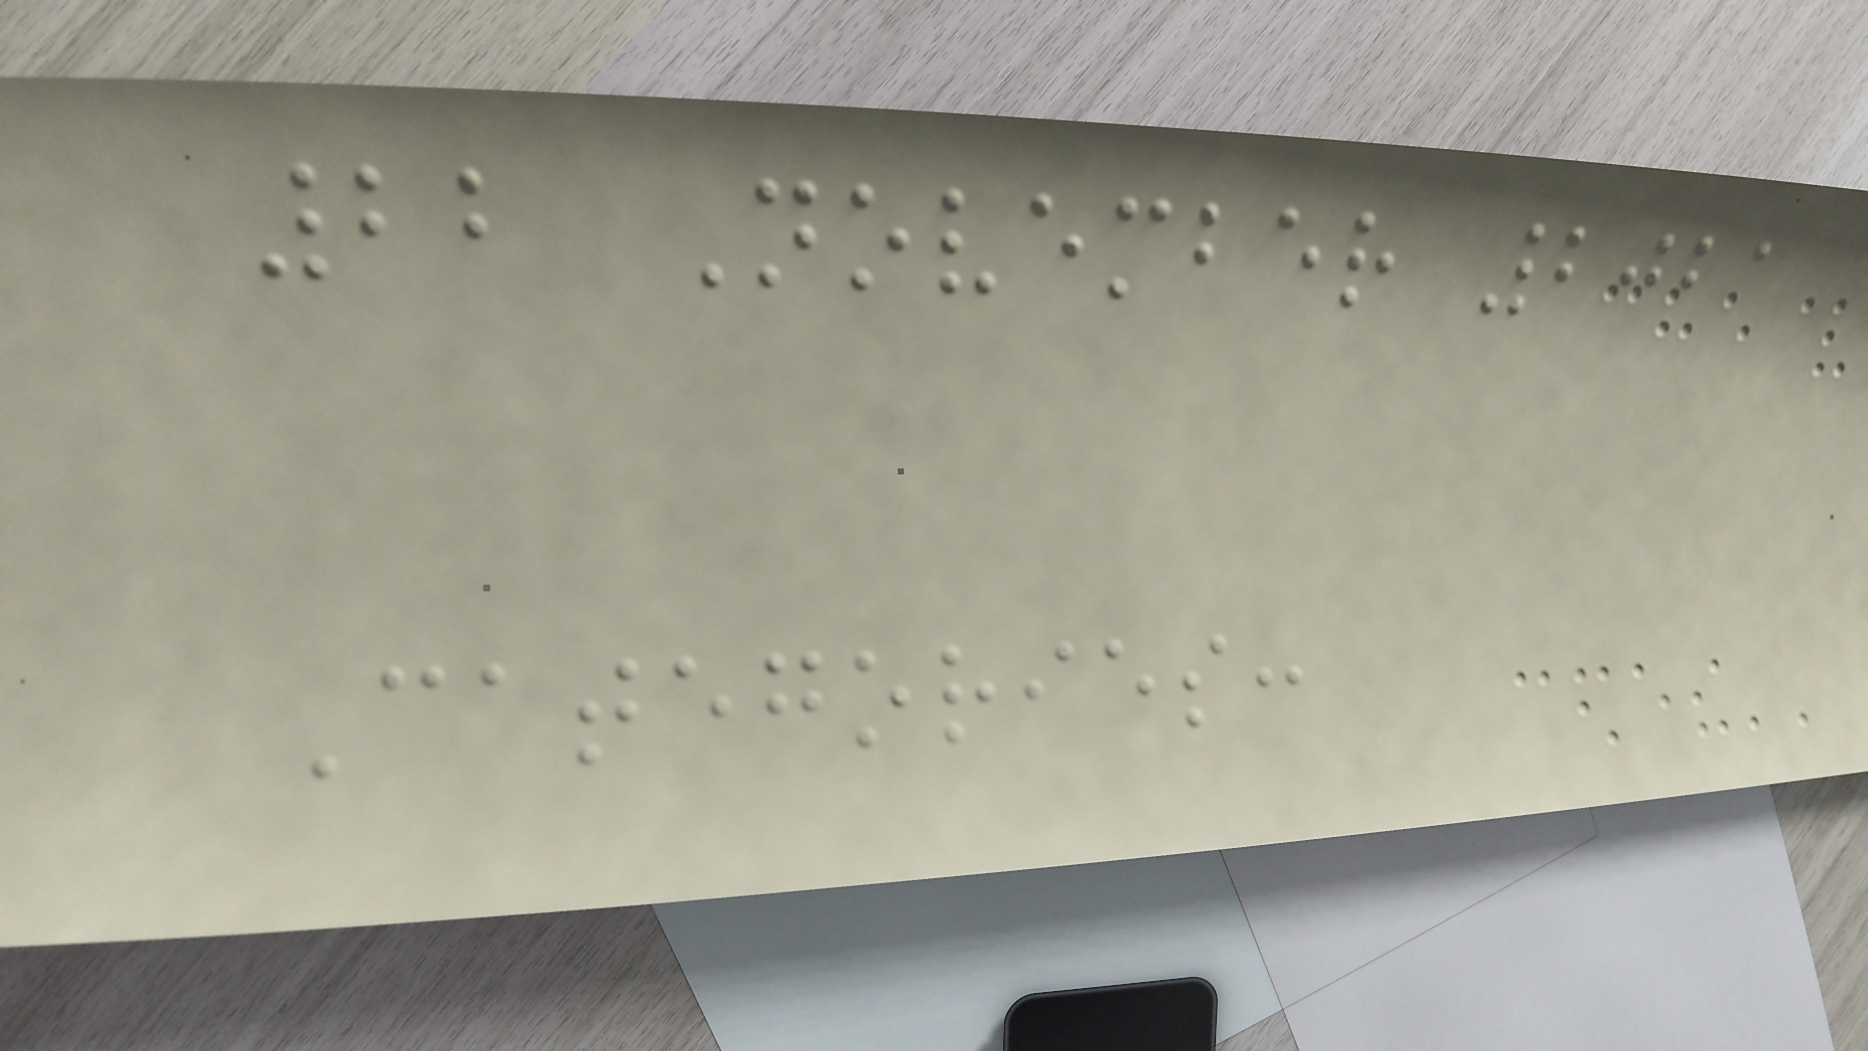22 November 2021
Categories:
